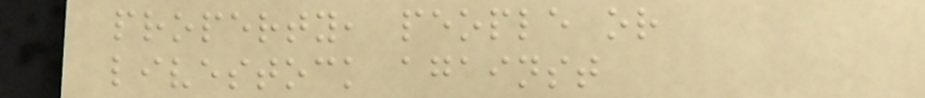property, people or
livestock against
